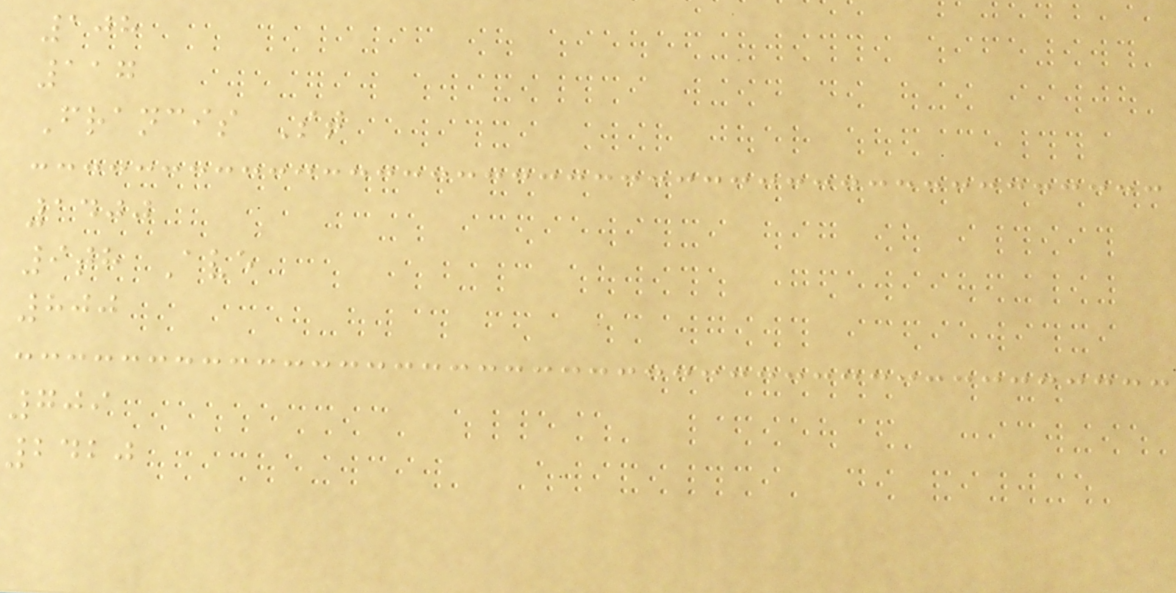108
117
Francis St
1400
9th Ave
800
709
2420
